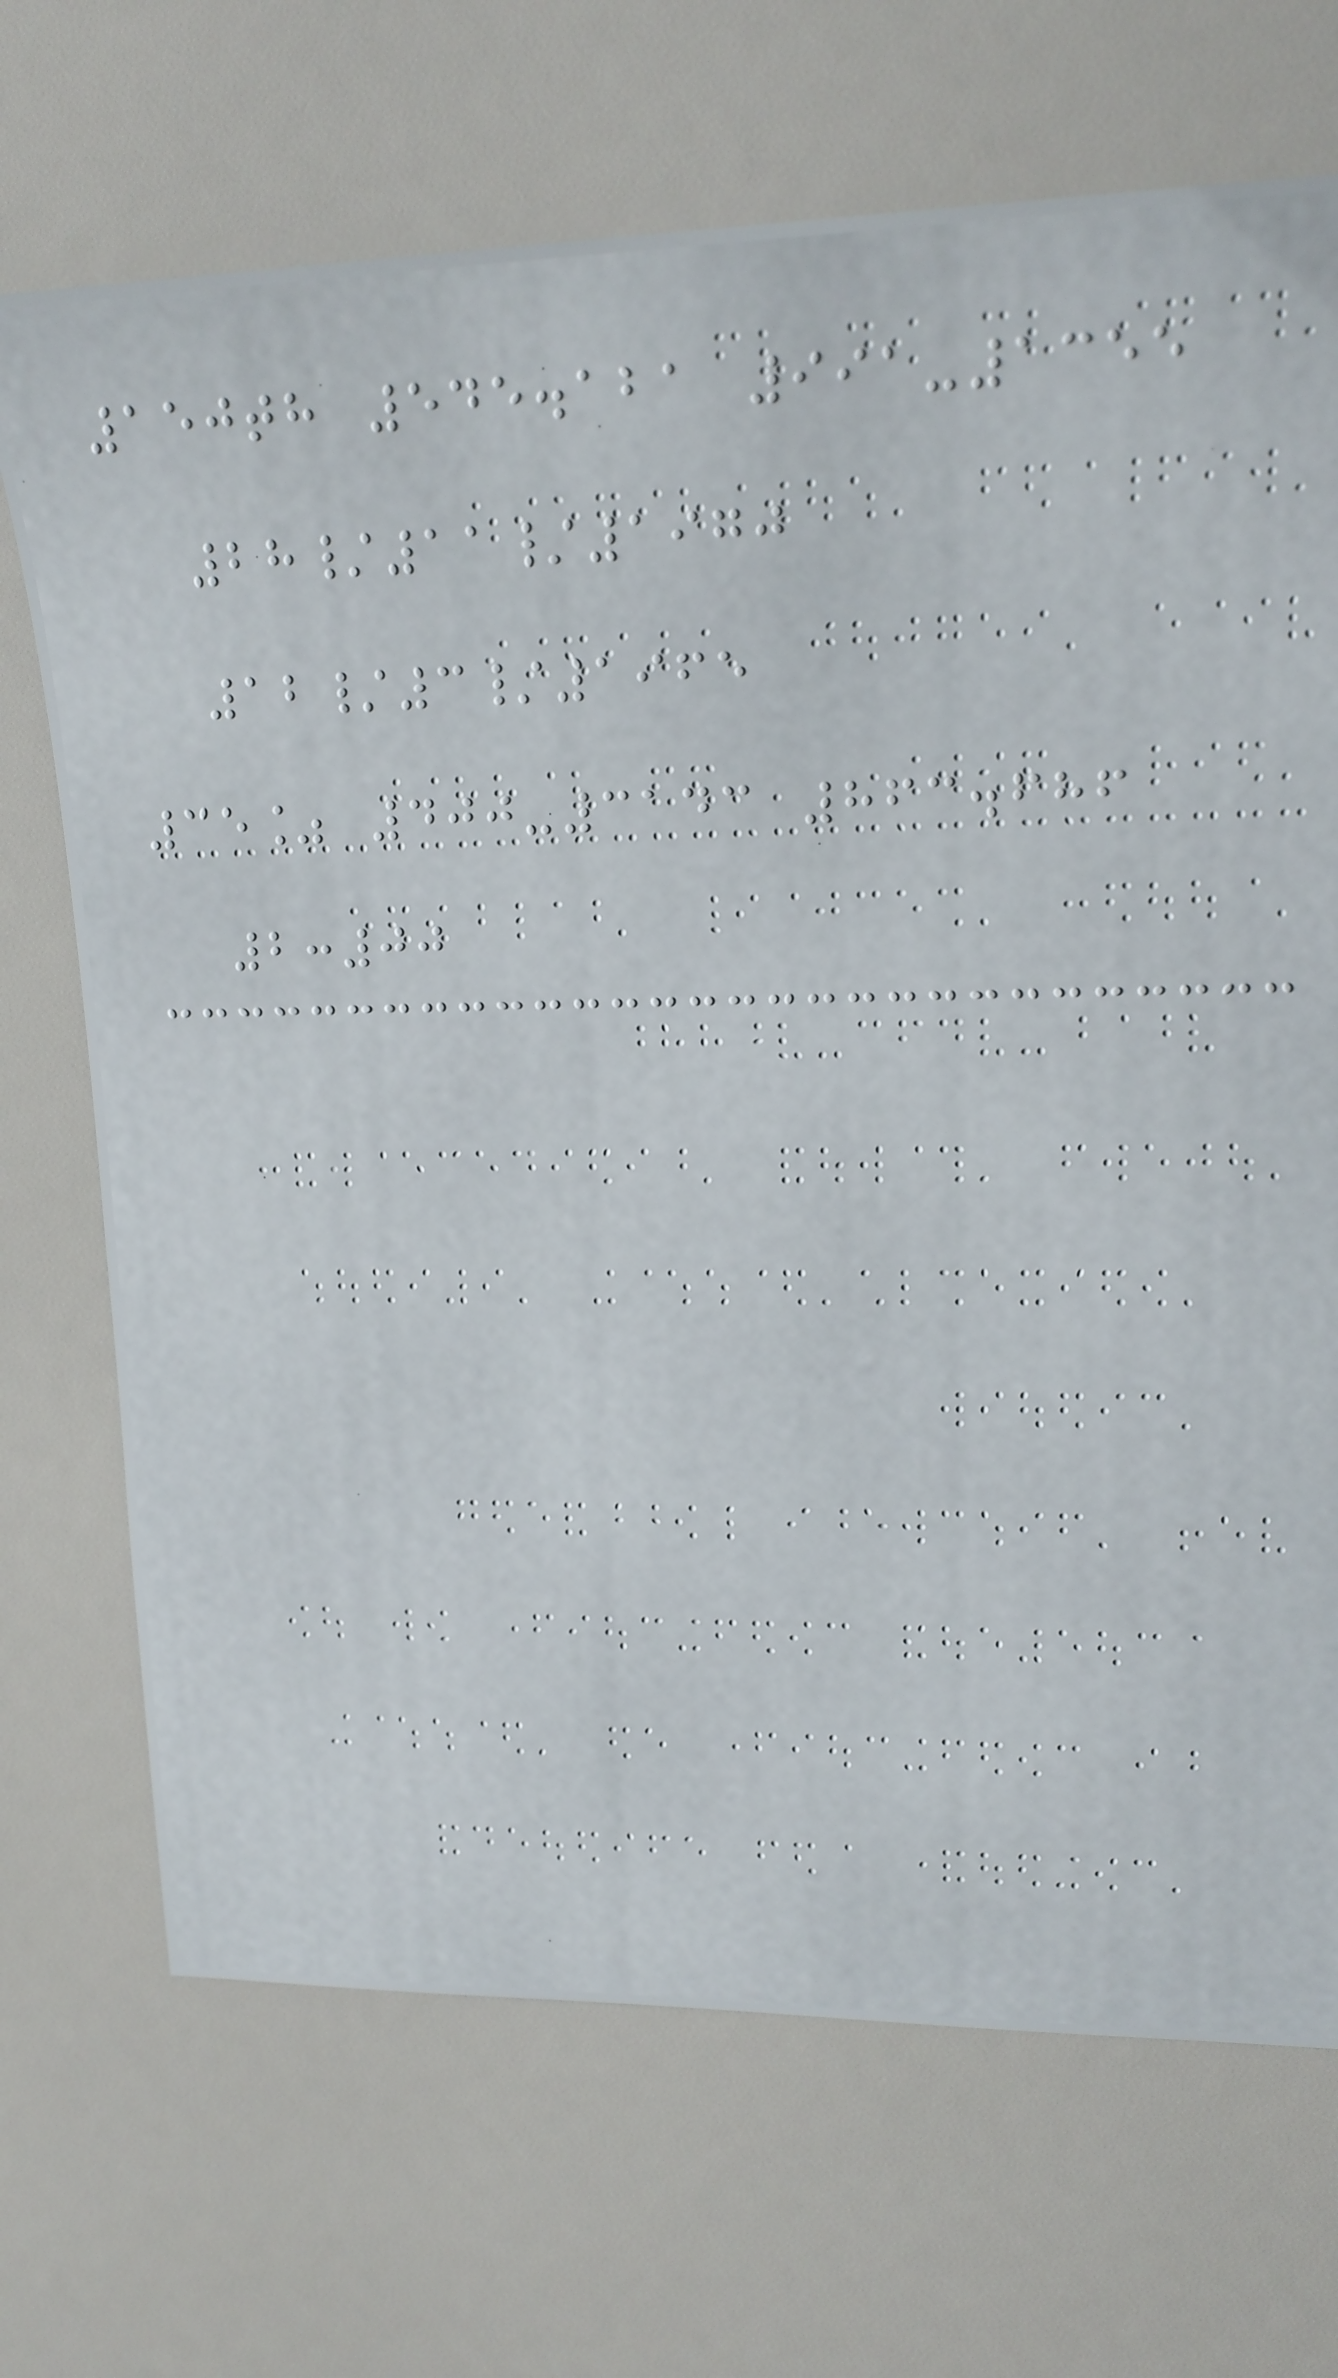150th 545.121 991-1355
28/11/1970
12/3/1965
35% 400-3143 863.686
2:00
